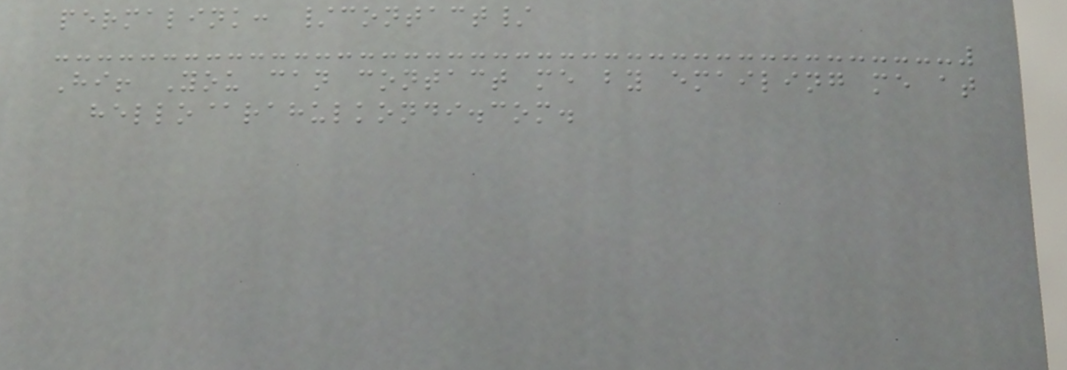permalink: /contact/
Hi! You can contact me by emailing me at
hello@rahulkondi.com.
